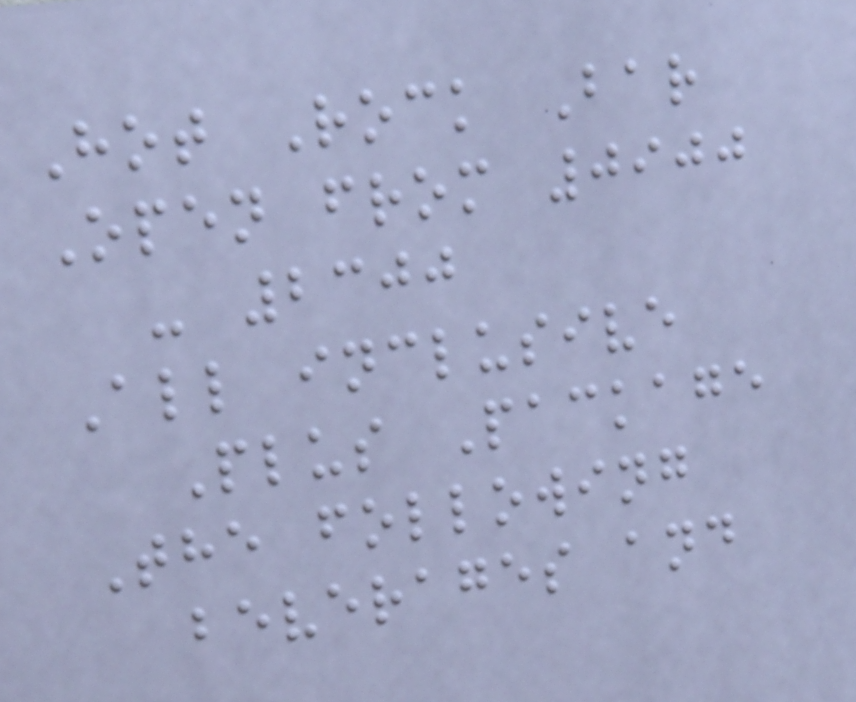Hot Rock Bar
Open from 0900
- 2300
All inclusive
Plus Package
The following
beverages and
